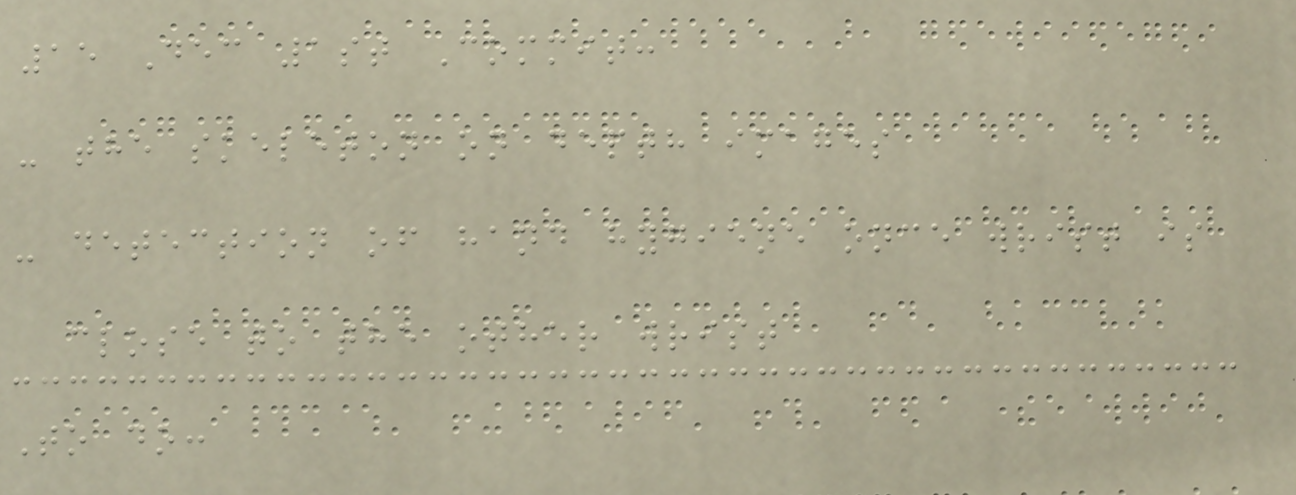15 Dec 1st Commit:
- the skeleton on depth images
- detection of hand hygiene once wrist is
close to the other wrist
To do:
